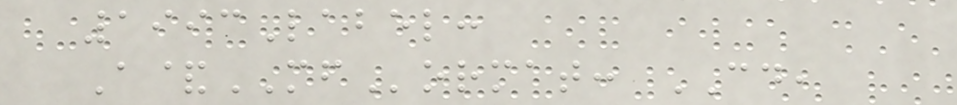1993Label:
A&MFormat: CD,
